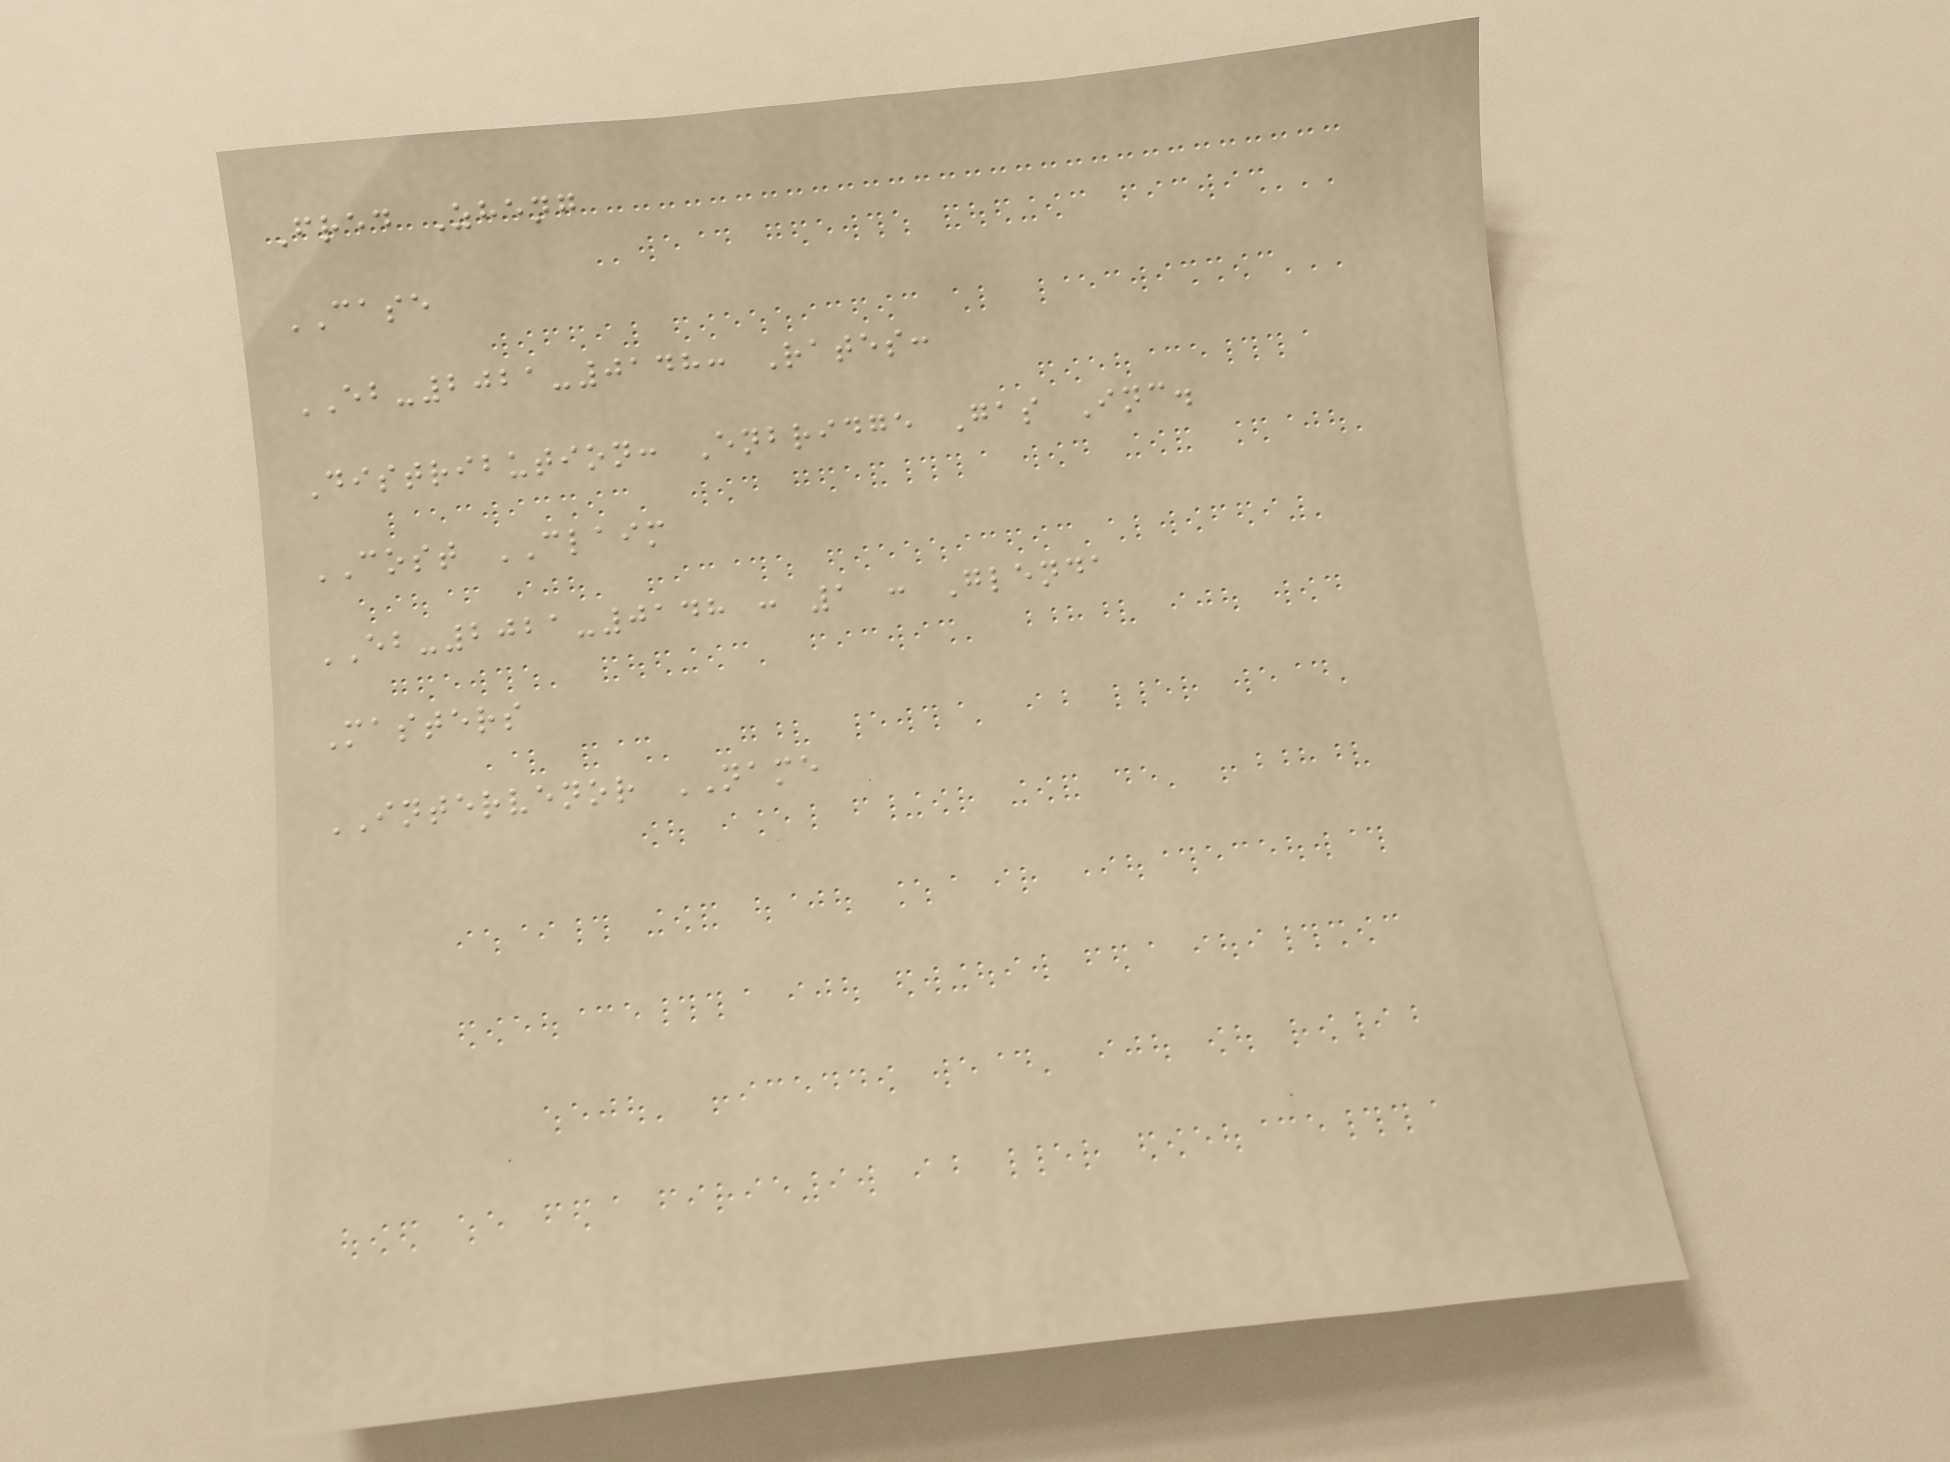Fred Zheng
CASE
EB-2021-0148: Rates:
Distribution: Enbridge Gas Inc.
COST CLAIM
EB-2021-0148 : 1 : Glenda
Masters
INTERVENOR NAME
